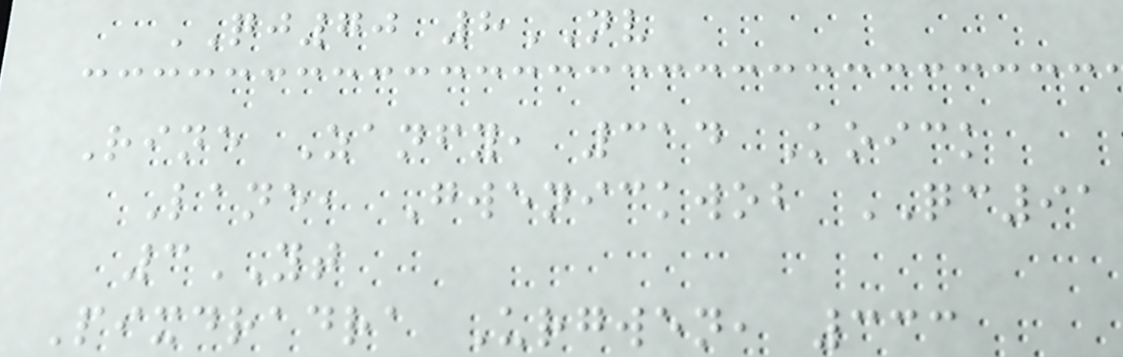QJ70 8NV
Rine Zanfy, 314 Koick
Lane, Gwenickwob QC91
3YT
Pixdradra Urgwen, 333
